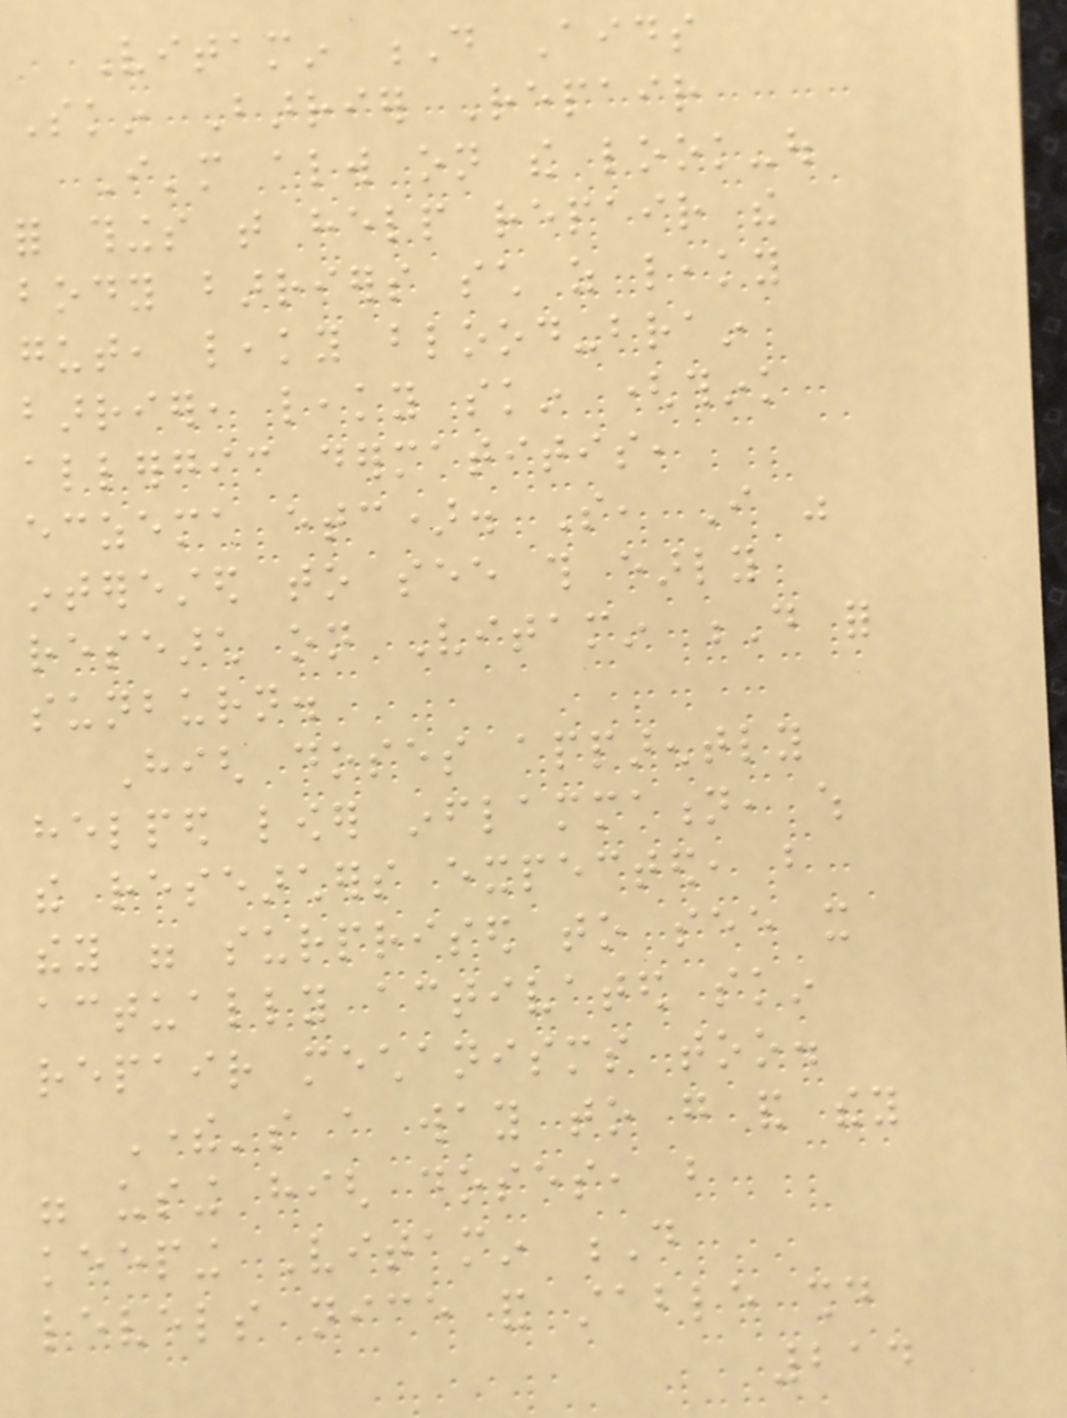Vitamin D Aids
Skin Barrier Repair
I'm always on the look-out
for things that help repair the
body barriers such as leaky
gut, leaky blood-brain
barrier, leaky skin (think
allergic dermatitis,
eczema etc). So, I was
interested to see this early
research on Vitamin D for
sunburn.
High doses apparently
helped lower inflammation, which
the researchers expected, but
they were surprised to see it
actually activated skin
repair mechanisms too.
There's a way to go and they
were using high doses, but
keeping Vitamin D
levels nice and stable should
214
